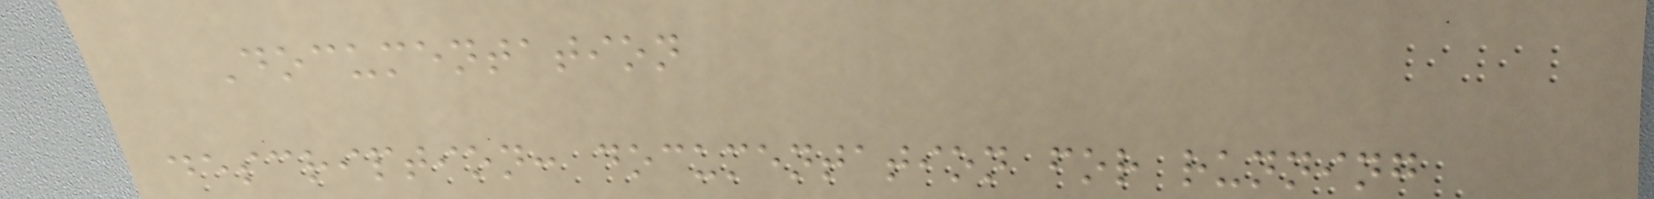Documentation
description: documentation for running
